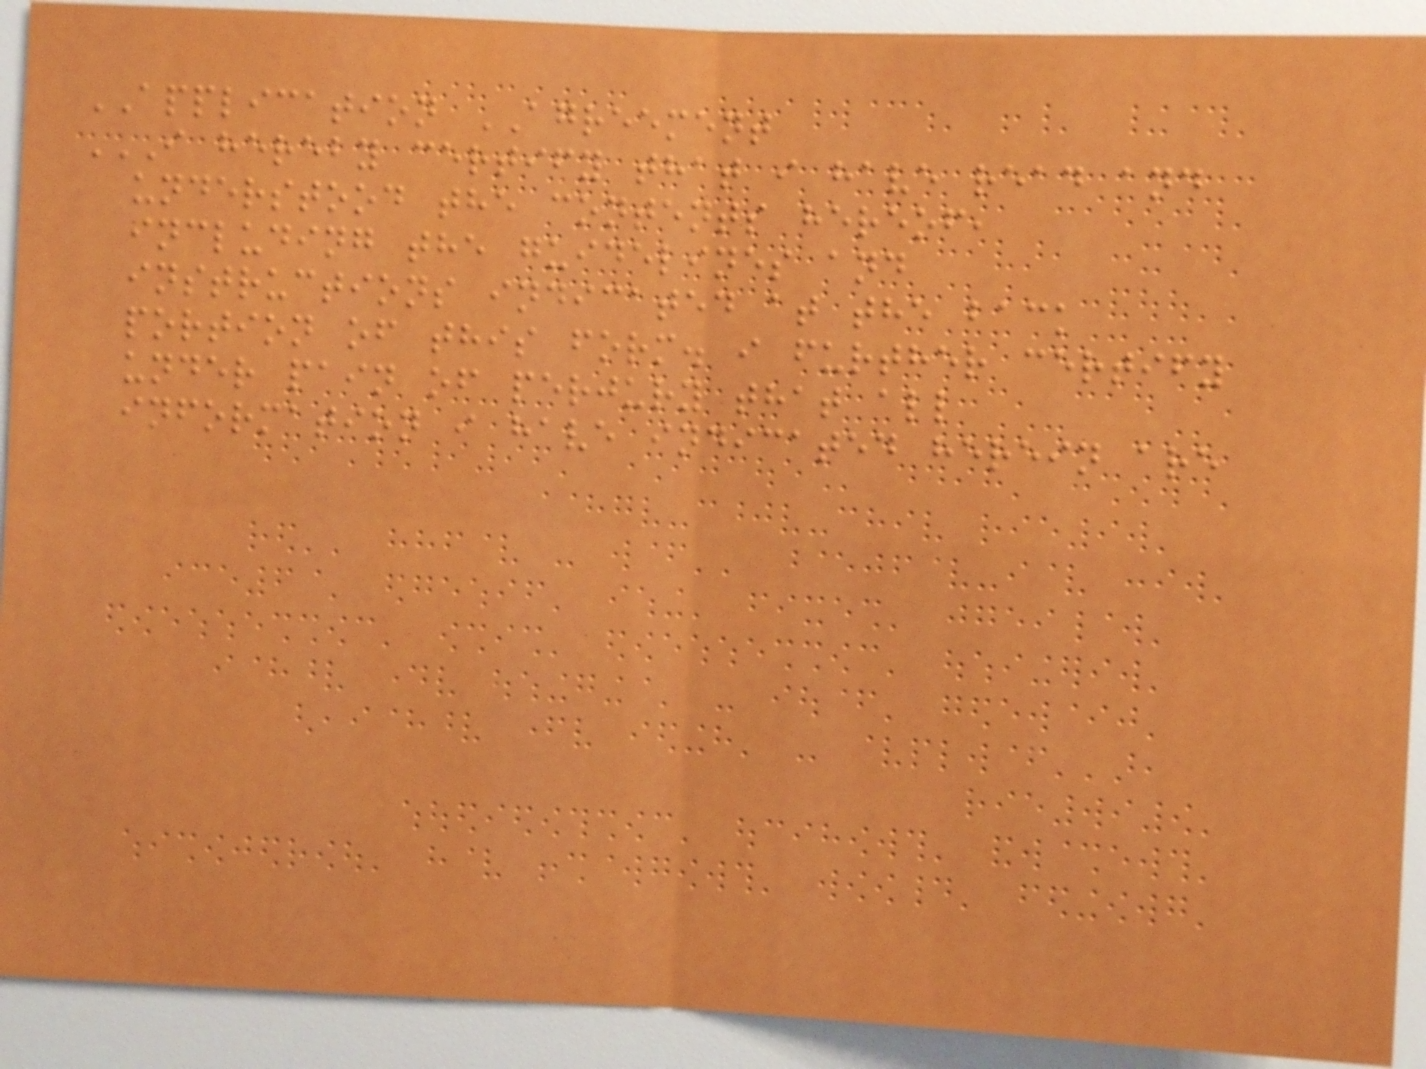APPLICATION AGREEMENT
I HEREBY CERTIFY THAT I HAVE READ AND
UNDERSTOOD THE CONTENTS HEREOF,
INCLUDING THE GUIDELINES AND
INSTRUCTIONS INDICATED AT THE BACK
PORTION OF THIS FORM. I FURTHER CERTIFY
UNDER PAIN OF PERJURY THAT ALL
INFORMATION I HAVE INDICATED HEREIN ARE
